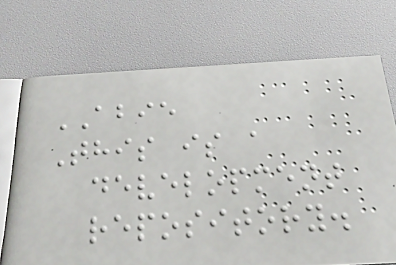ABIE
This is a
development
repository.
